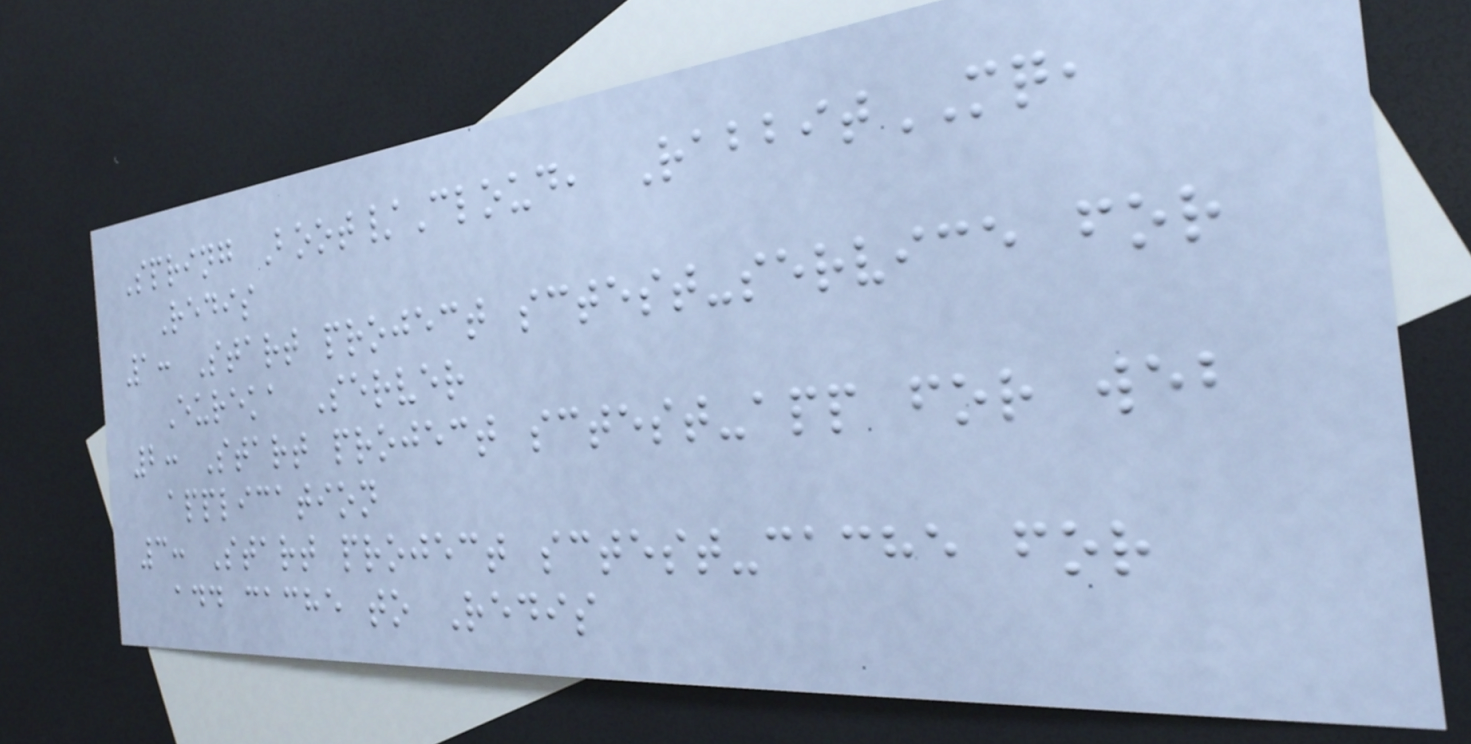Spring Boot/Cloud, RabbitMQ,
Redis
1: Start project sctest-service for
Eureka Server
2: Start project sctest-app for web
application
3: Start project sctest-cache for
add cache to Redis
